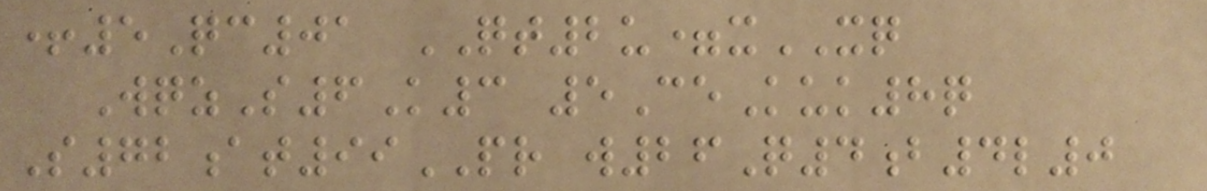+5Qc01 QT2u=xXQ
WqzS6K3 5CeKuk8q
S72at99PR w26Q4b4l0
